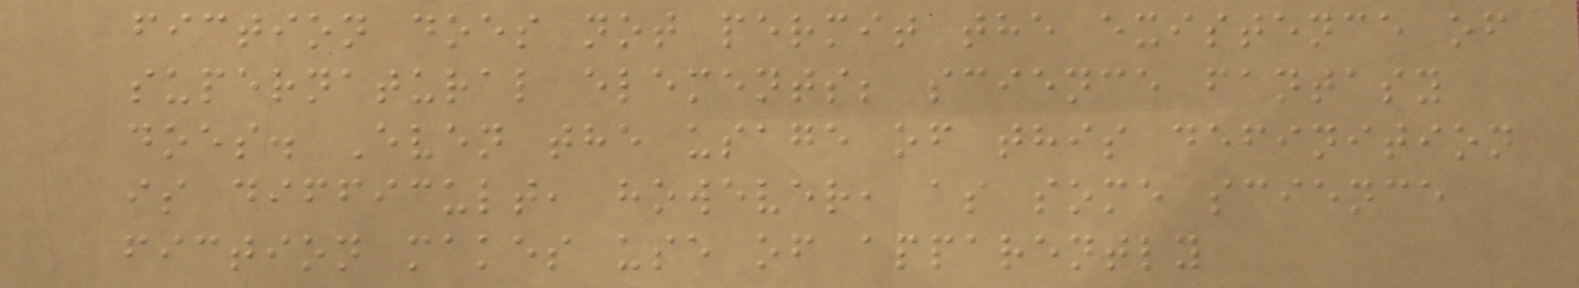fiction does not permit the existence of
supernatural elements; science fantasy
does. Even the usage of this definition
is difficult, however, as some science
fiction makes use of apparently
